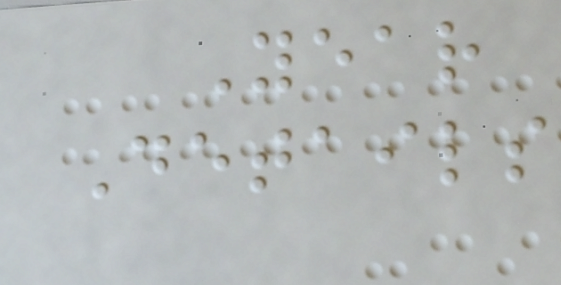Year
Details
